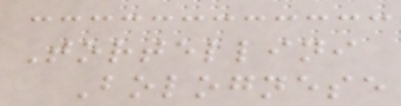Tortellini
Bolognese
